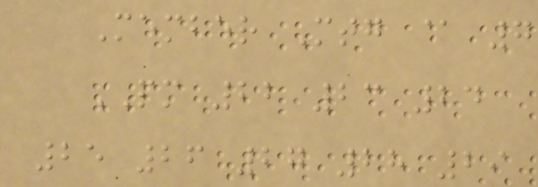Member Mtg @ 7
PM 22 23 24
25 26 27 28 29
